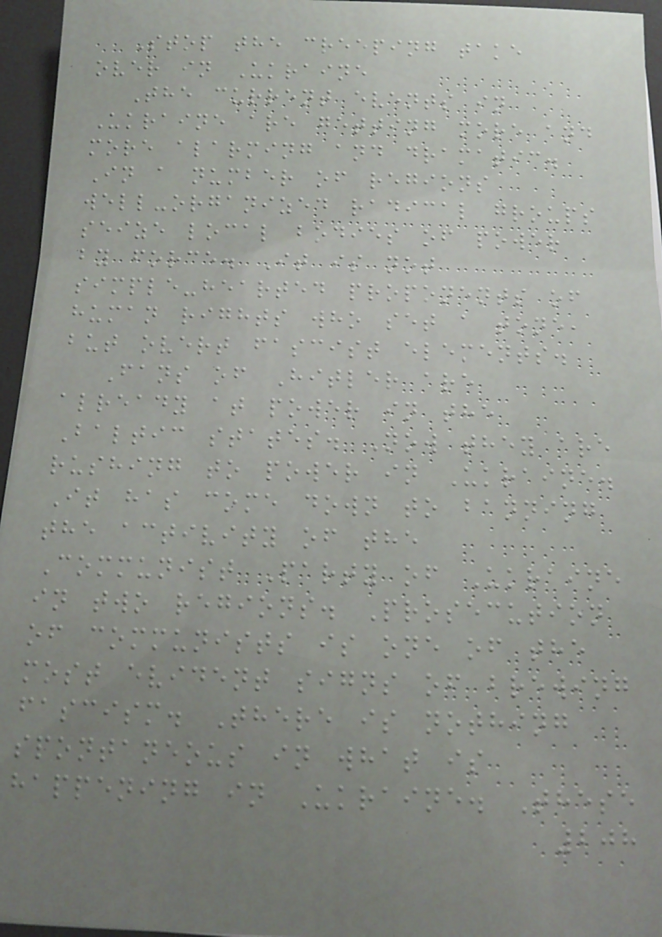Stop the creeping take
over in Ukraine
The current events in
Ukraine are getting more and
more alarming and dramatic.
In a number of regions
well-organized radical groups
seize local bodies of power
by force. It is not
simple-hearted proponents of
human rights who set a tone,
but overt fascist elements.
Fans of Hitler are
already at power in the
Baltic states. Now they are
rushing to power in Ukraine.
It has come down to banning
the activity of the
Communist Party of Ukraine
in two regions. Prosecution
of communists is one of the
most evident signs of brewing
fascism. There is nothing
spontaneous in what is
happening in Ukraine. These
208
